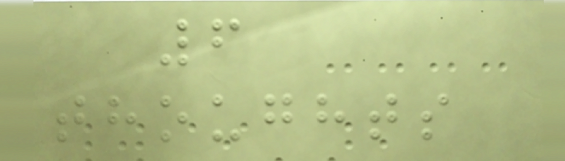6
thoughts
